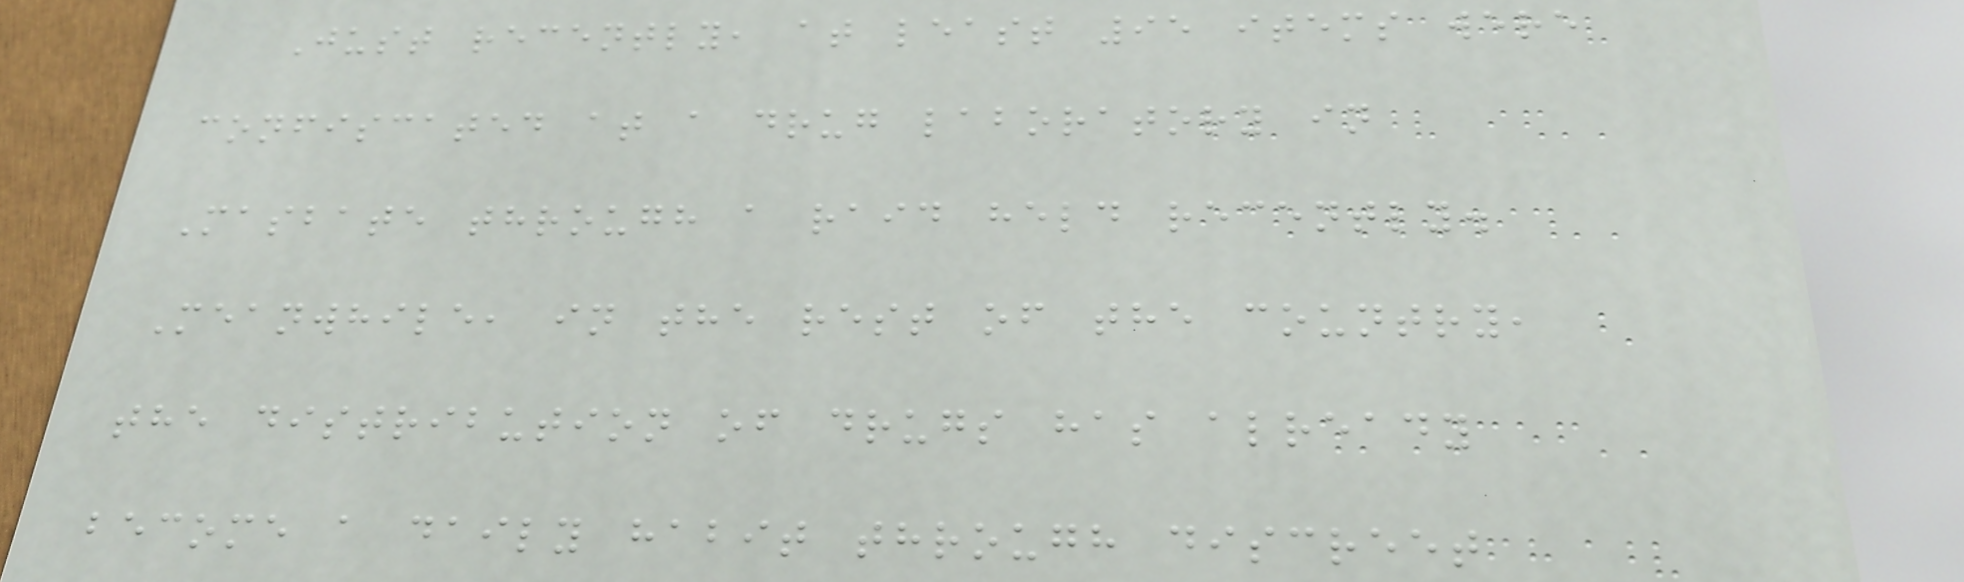Just recently, at least 95 items were
confiscated at a drug laboratory in
Masbate through a raid held recently.
Meanwhile, in the rest of the country,
the distribution of drugs has already
become a daily habit through discreet
